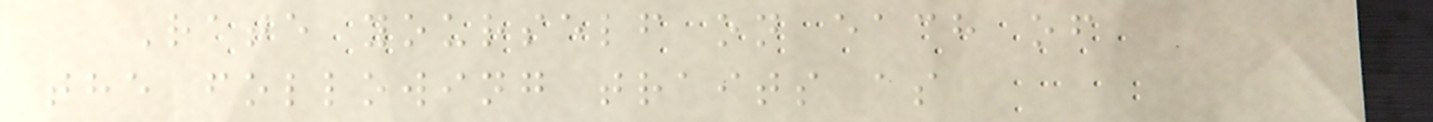Rate yourself on each of
the following traits as
